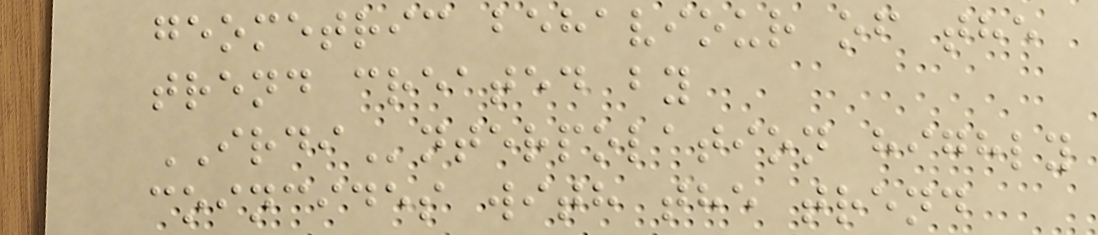geometric behaviour of the
trend created by
IRDInterpolation highly
coincides with the trend
